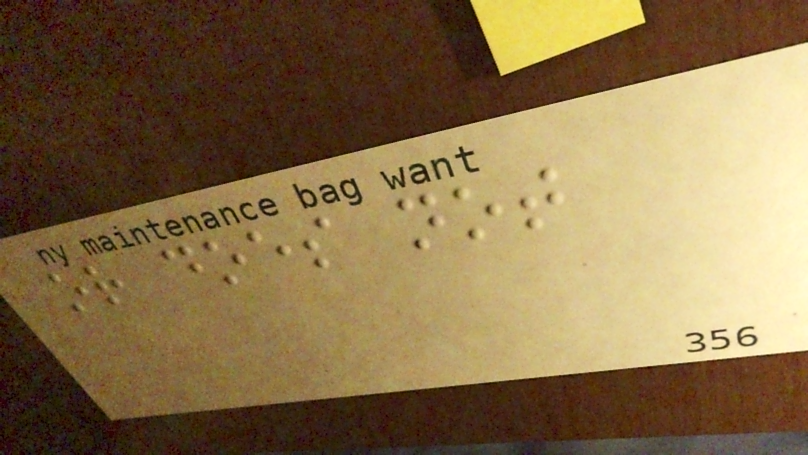or does not
